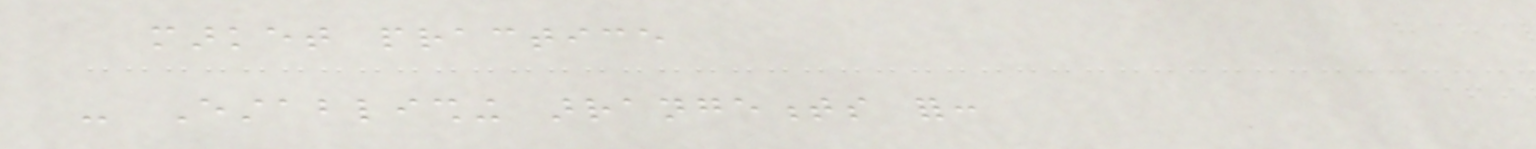market practice
- Establishing arrangements for:
